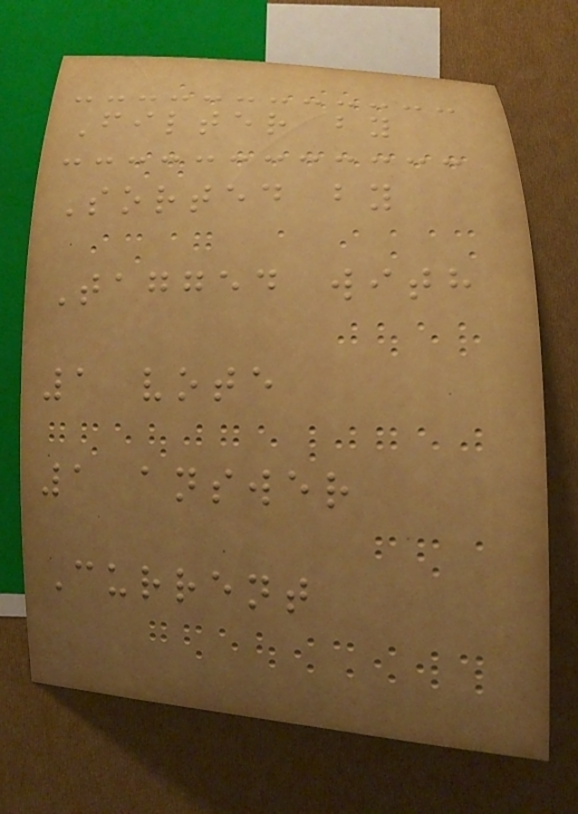Filter by
Sorted by
Tagged with
1 vote
1 answer
Current
